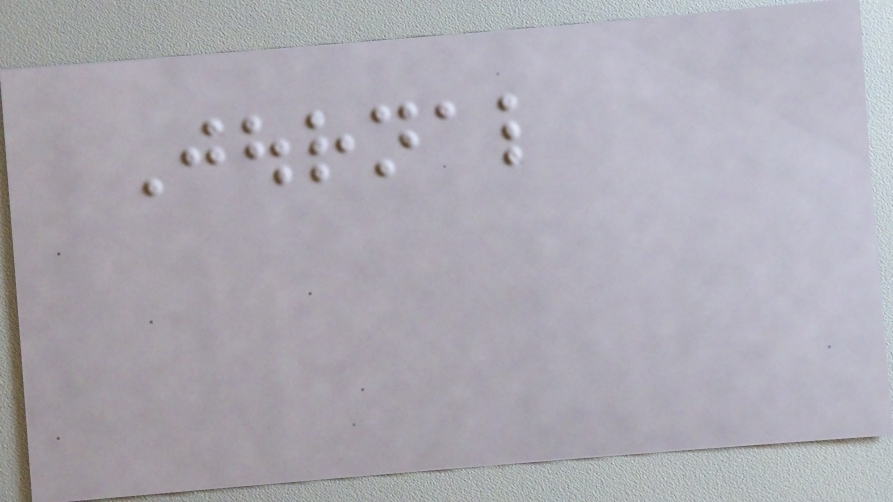Journal
